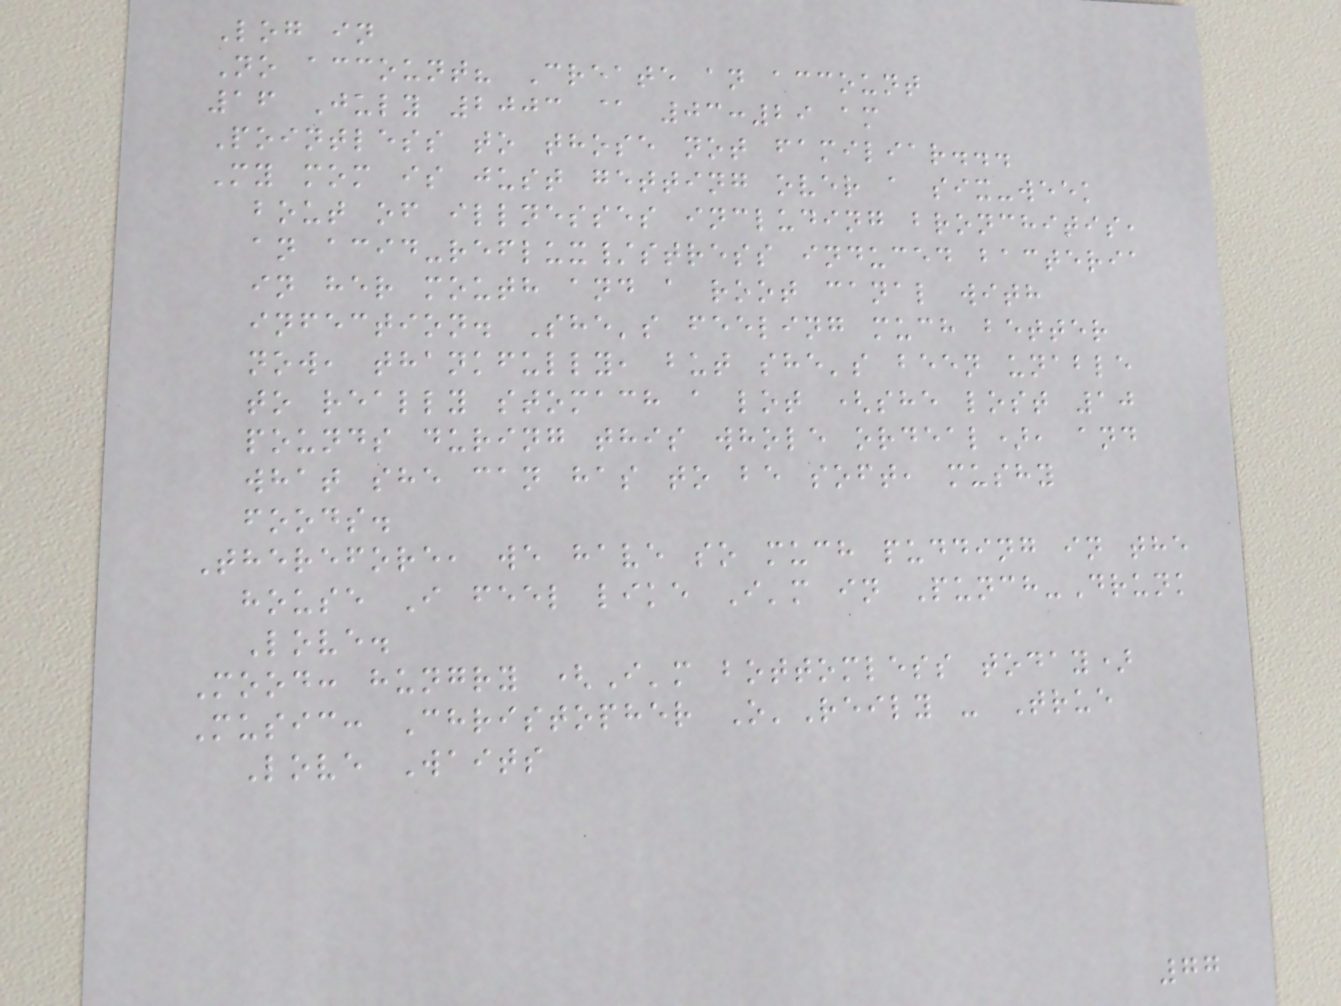Log in
No account? Create an account
16 July 2003 @ 03:29 am
Pointless to those not familiar...
My mom is just getting over a six-week
bout of illnesses including bronchitis,
an acid-reflux/stress induced bacteria
in her mouth and a root canal with
infection. She's feeling much better
now, thankfully, but she's been unable
to really stomach a lot (she lost 10
pounds during this whole ordeal), and
what she can has to be soft, mushy
foods.
Therefore, we have so much pudding in the
house I feel like I'm in Punch-Drunk
Love.
Mood: hungry (I'm bottomless today)
Music: Christopher O'Reily - True
Love Waits
77
